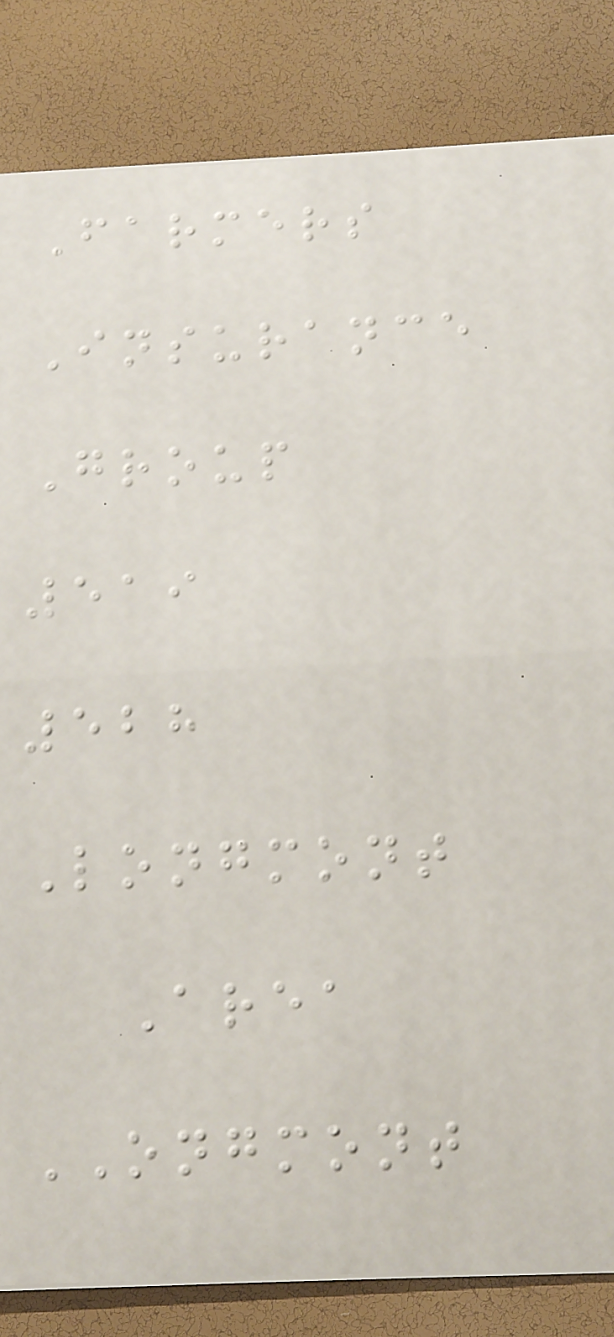Farmers
Insurance
Group
519
528
Longmont
Area
ONGMONT
